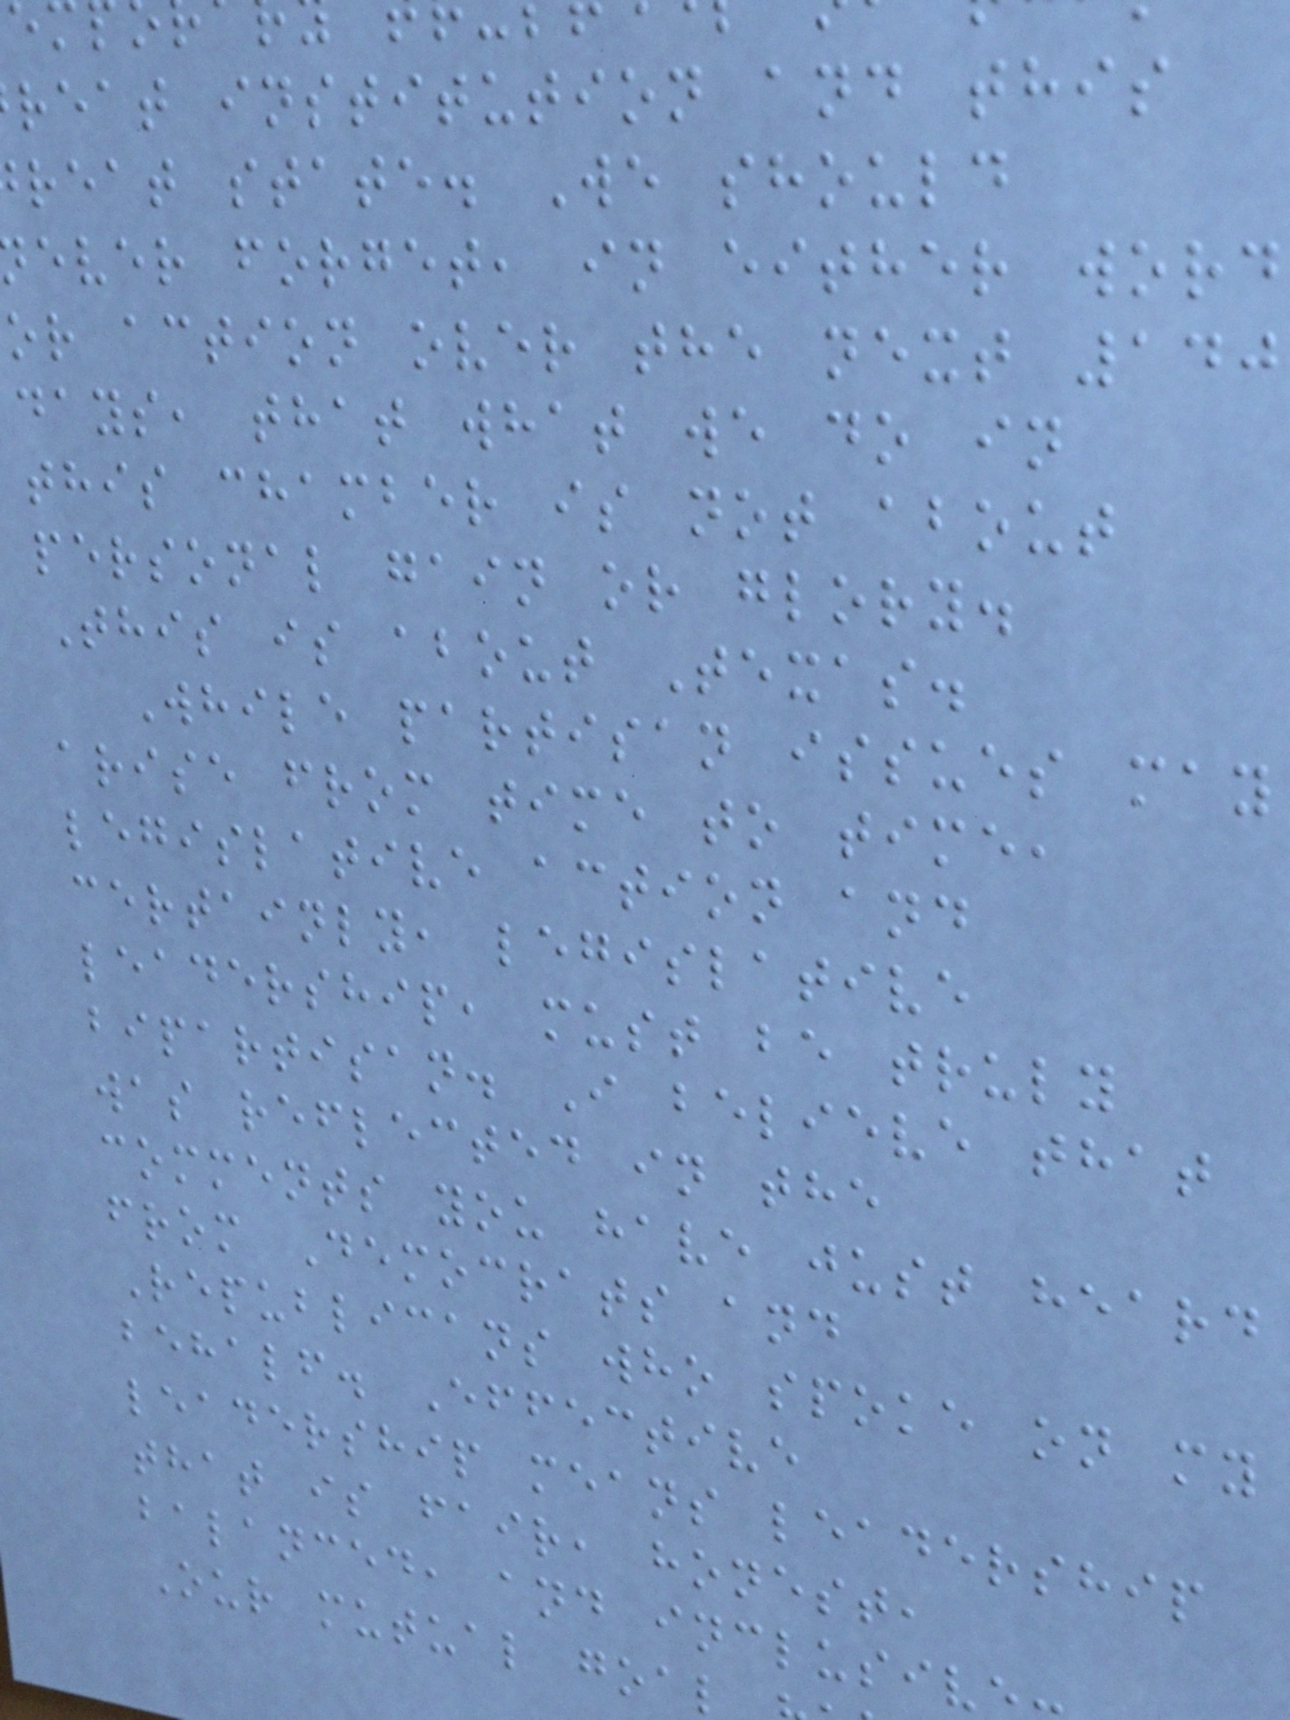reat institution and this
reat state. We should
ever forget, in either word
or action over the next 140
days, that what we do in
this chamber is not about
personal gain or glory.
This is about Texas.
While partisan issues may
arise from time to time,
legislative action and
certainly, legislative
leadership, must be truly
bipartisan. I believe that
was reflected in the
comments you have just heard
from Democrats and
Republicans who spoke on my
behalf. Effective
leadership means leadership
that is fair, honest,
balanced, and inclusiv
Our mutual goal
